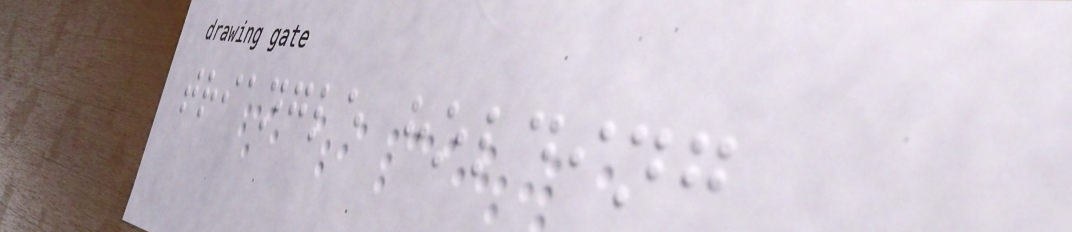triangle holding
